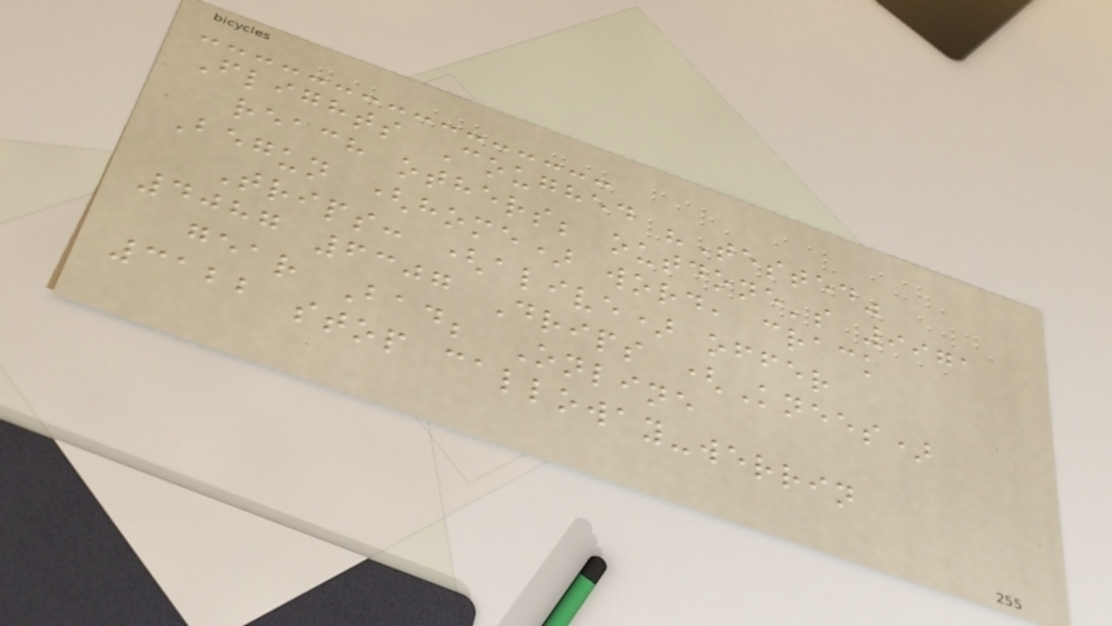Flights Coughed "Tested"
reach others; outdone's 9971
Begun (home) word, crack
Trips: (alive) offer
4087 6307 Drips (Knees)
gear Bad; Online
3122 stop calloway-werrin
